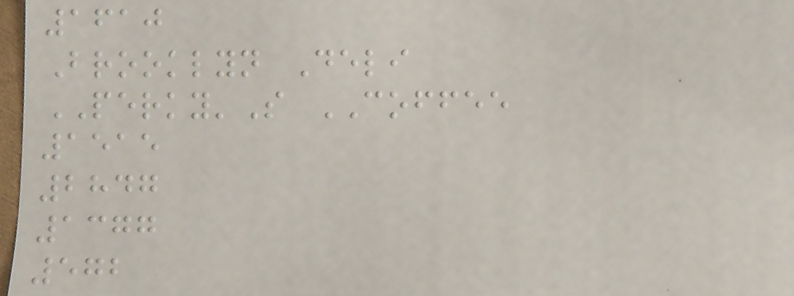1610
Brooklyn Deli
PERKY'S COFFEE
1515
2847
1377
572
